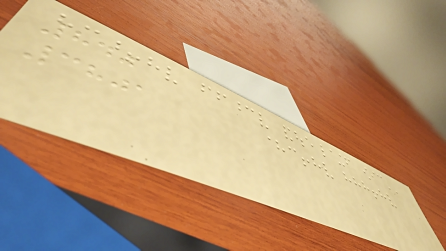840
3801
